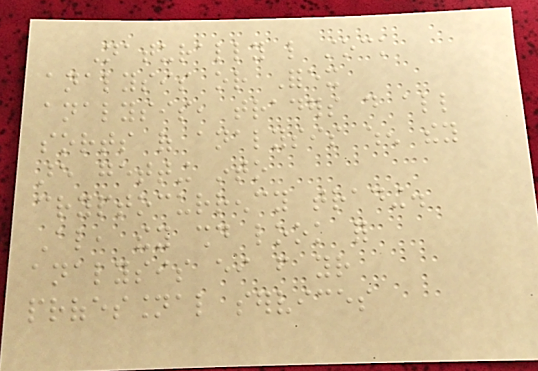Naturally like stock
analysis or Forex
analysis, traders do all
sorts of analysis when they
are getting into
cryptocurrency trading.
Also, they should look for
analysis either from your
professional services
